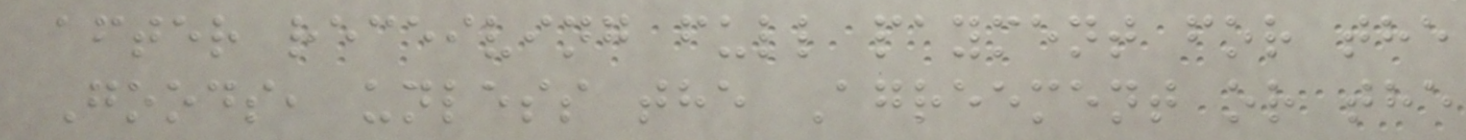after receiving full payment for the
Goods, unless the Agreement or the
